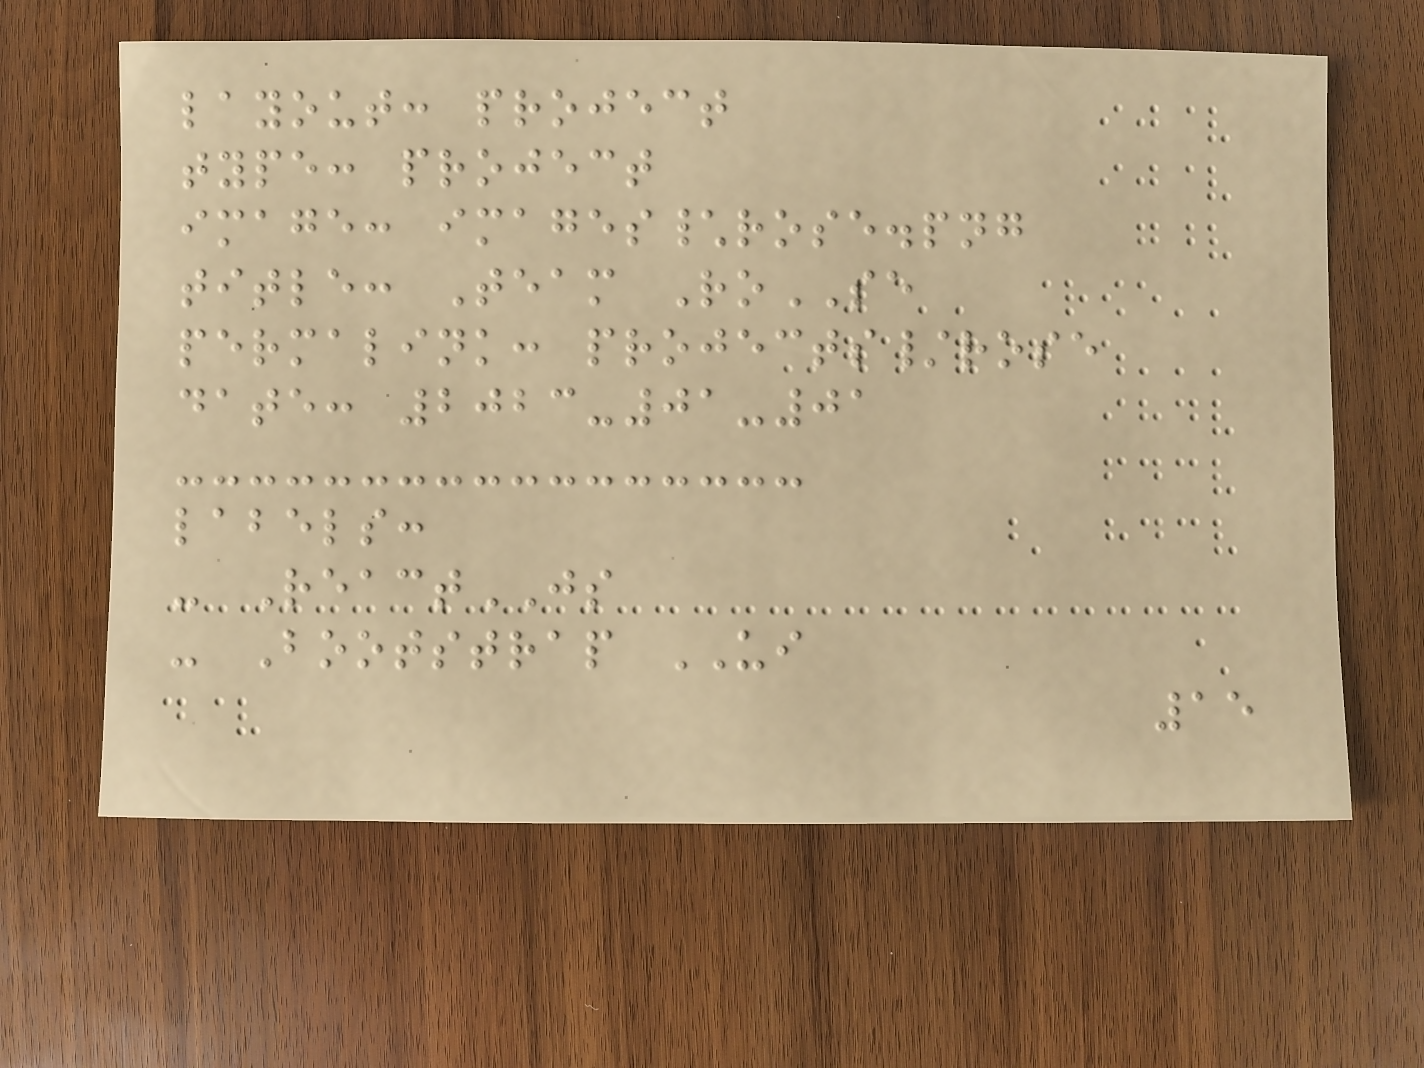layout: project
type: project
image: images\rose.png
title: Team RoSE
permalink: projects/rose
date: 2023-01-01
labels:
- ReactJS
- Bootstrap UI
15
